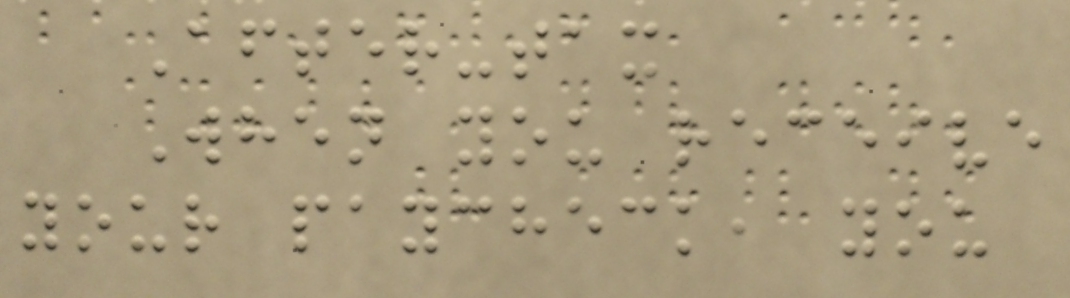After-tax
When you receive
your paycheck, you
